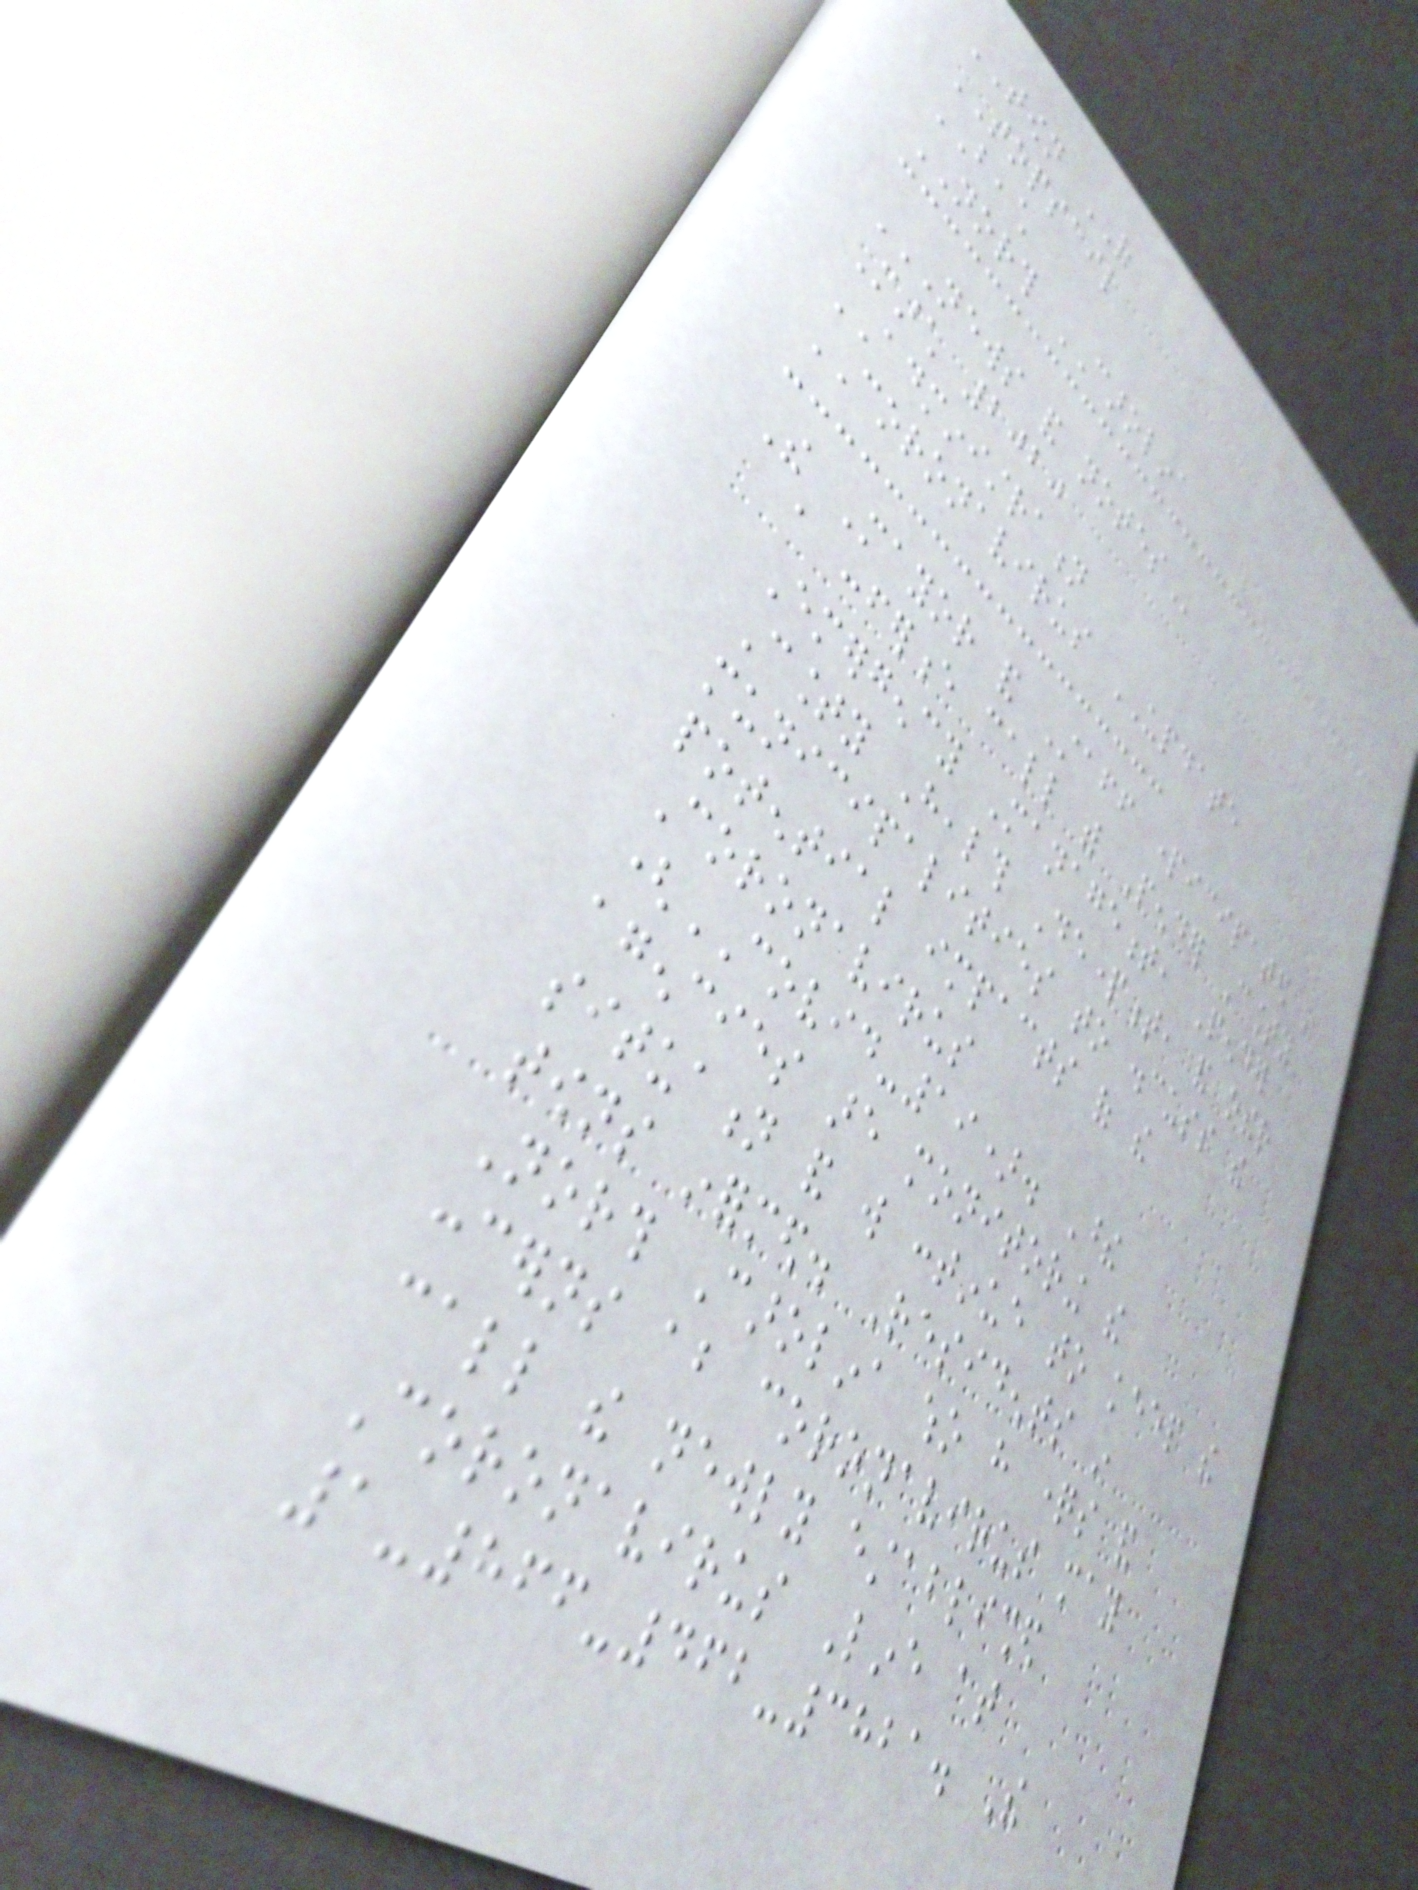TOWN OF
TOPSAIL
BEACH
NORTH CAROLINA
NEWS AND NOTES
March 2020
ADMINISTRATION
CORONAVIRUS UPDATE
The Mayor and Staff participated in
a conference call with Pender County
Emergency Management, Pender
County Health Department, and other
municipalities to discuss the
potential impacts of the
Coronavirus
(COVID-19). These
agencies are monitoring the
situation and will continue to keep the
towns informed. Residents in
North Carolina who have questions and
concerns about coronavirus may
call the newly established
Coronavirus Line at
1-866-462-3821. The
